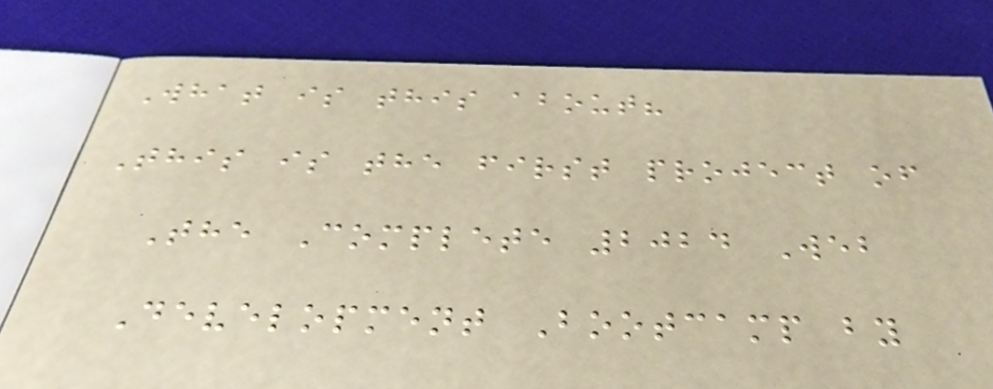What is this about?
This is the first project of
The Complete 2024 Web
Development Bootcamp by
